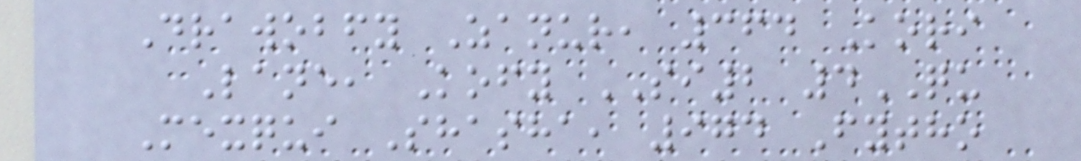Drawobfy Zanur, 364 Kori
Lane, Kofy SI2 4QU
Mexqui Shasha, 974 Fytho
